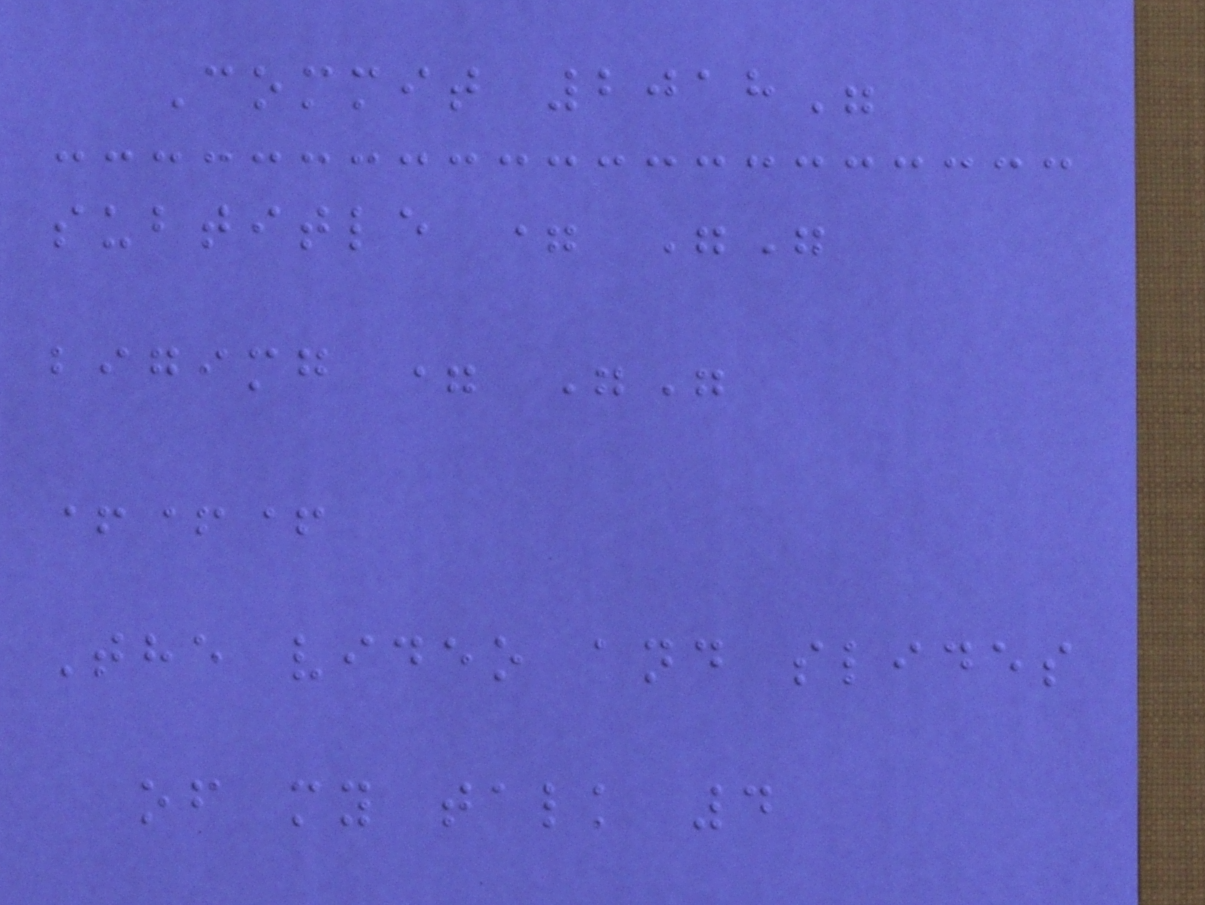Commit 2018"
subtitle = ""
bigimg = ""
+++
The video and slides
of my talk 4
